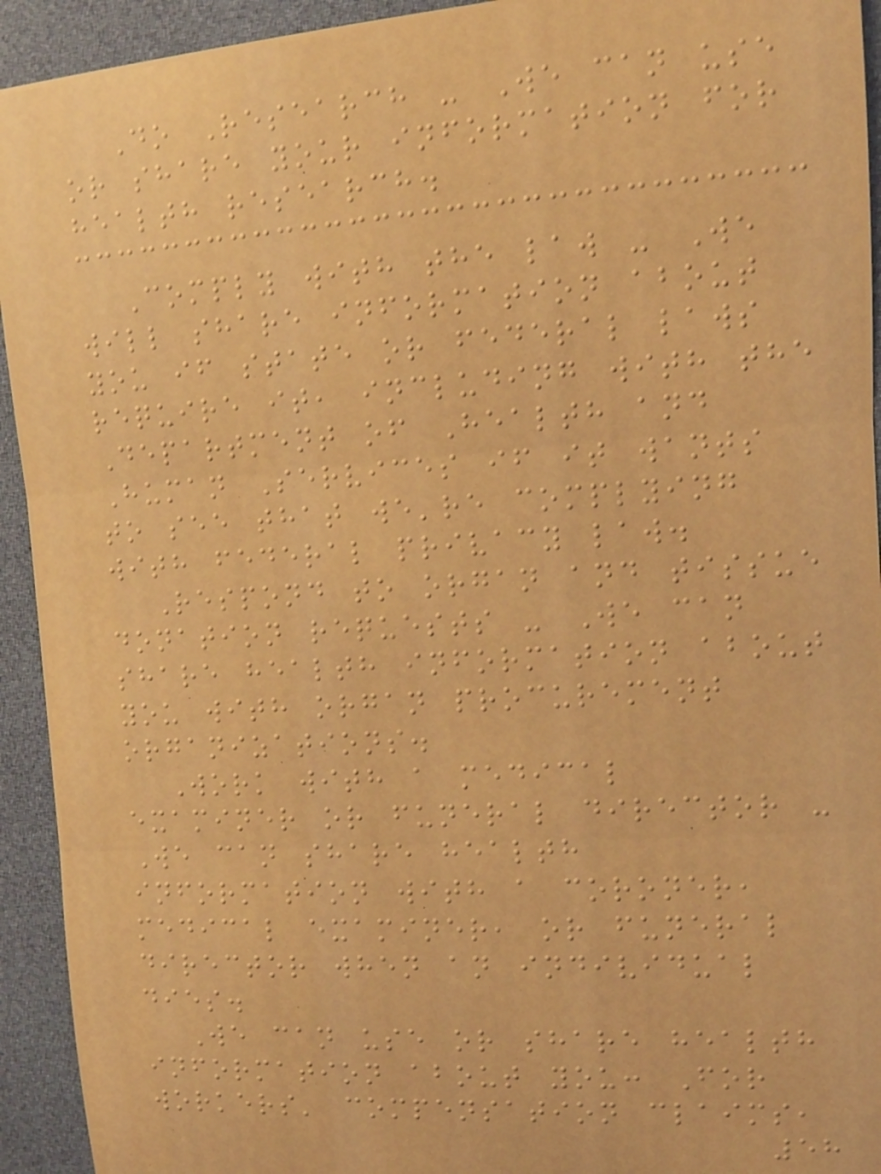Do Research - We can use
or share your information for
health research.
Comply with the law - We
will share information about
you if state or federal laws
require it, including with the
Department of Health and
Human Services if it wants
to see that we're complying
with federal privacy law.
Respond to organ and tissue
donation requests - We can
share health information about
you with organ procurement
organizations.
Work with a medical
examiner or funeral director -
We can share health
information with a coroner,
medical examiner, or funeral
director when an individual
dies.
We can use or share health
information about you: For
workers' compensation claims,
58
